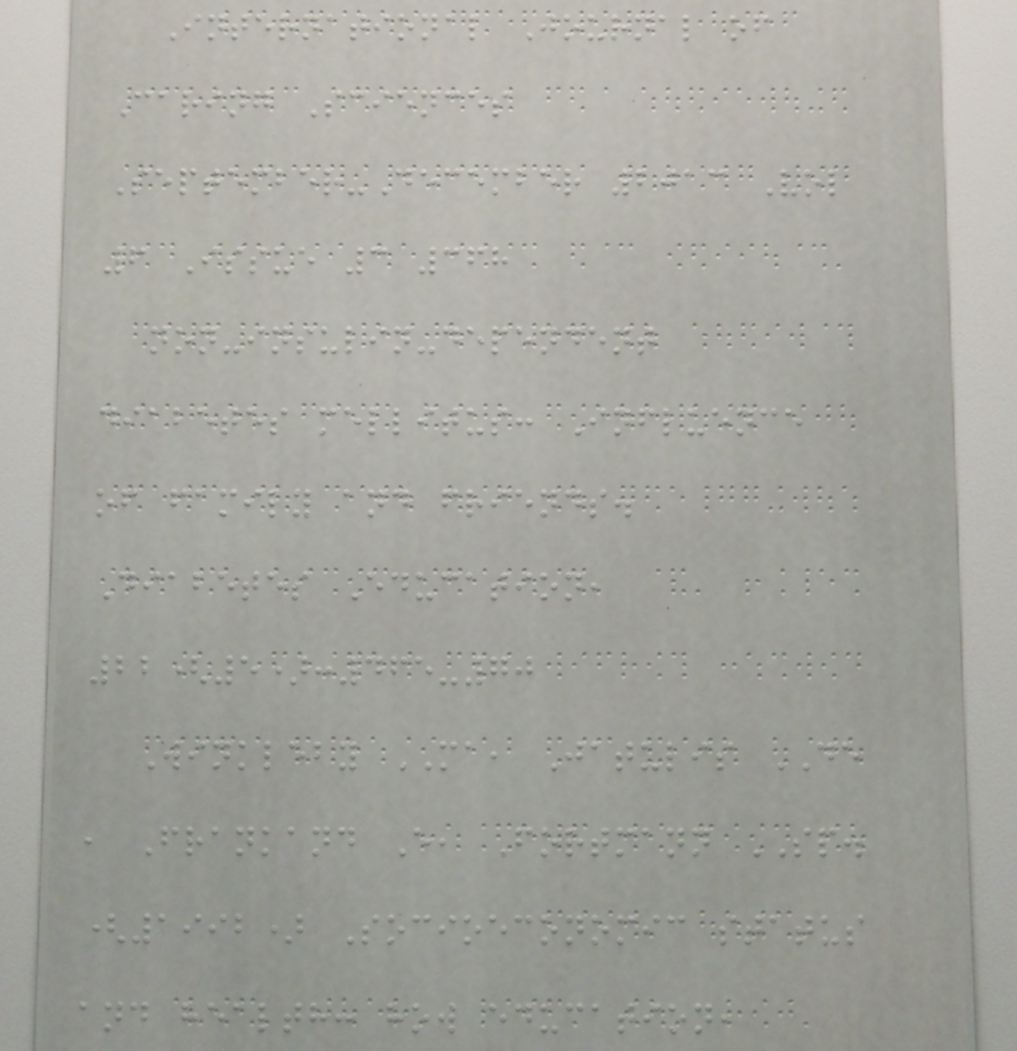International Journal of
Caring Sciences
September-December 2013 Vol
6 Issue 3 368
non-insulin-dependent
diabetes mellitus: Influence
of family and friends.
Diabetes Education,
22(5):465-70
Winkleby MA, Jatulis DE
, Frankand E, Fortmann SP.
(1992) Socioeconomic status
and health: how education,
